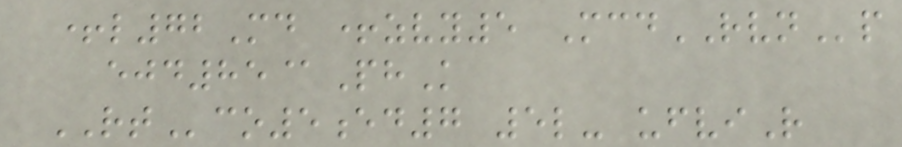+l72Md +zvy5 McdRVNp
ejd85@PhK
RTco5ed7 5l- ufviR
